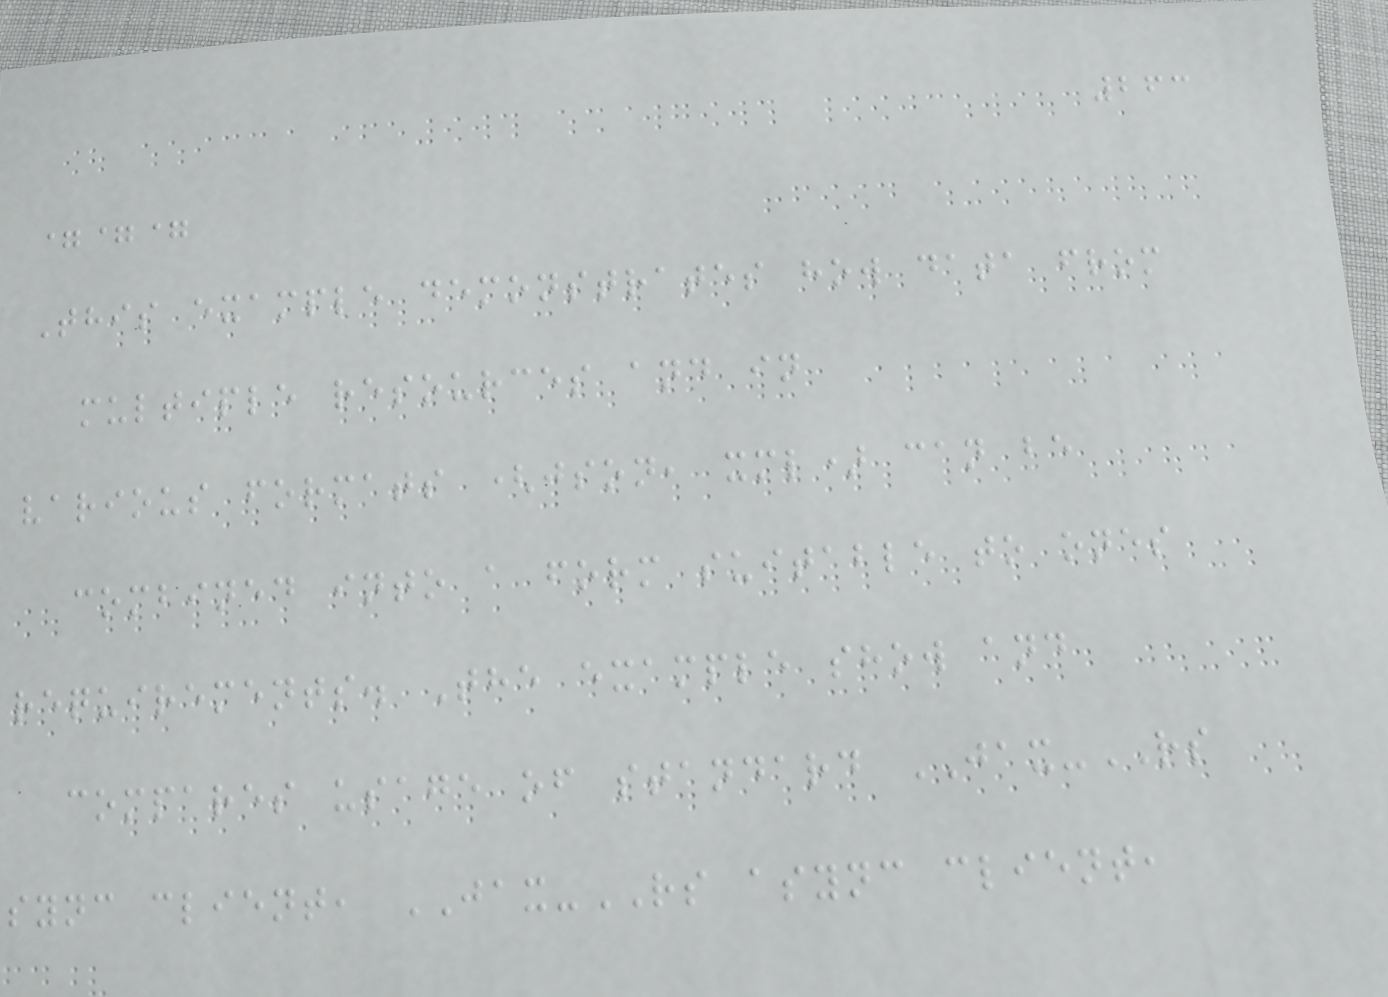263
===
This example demonstrates how data from
multiple resources and in
various formats (json, xml) can be
combined into a form suitable to ones
requirements. The example show and
compares usage of standard JAX-RS
sync client, JAX-RS async client,
